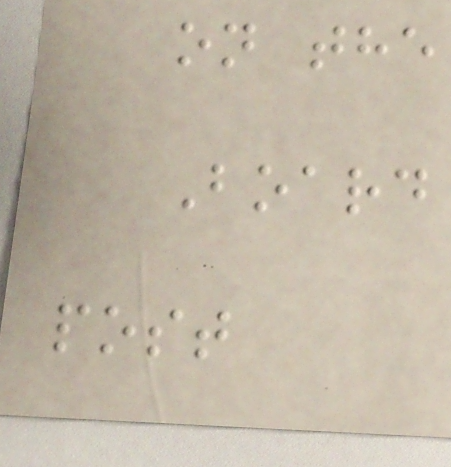on the
Board
post
